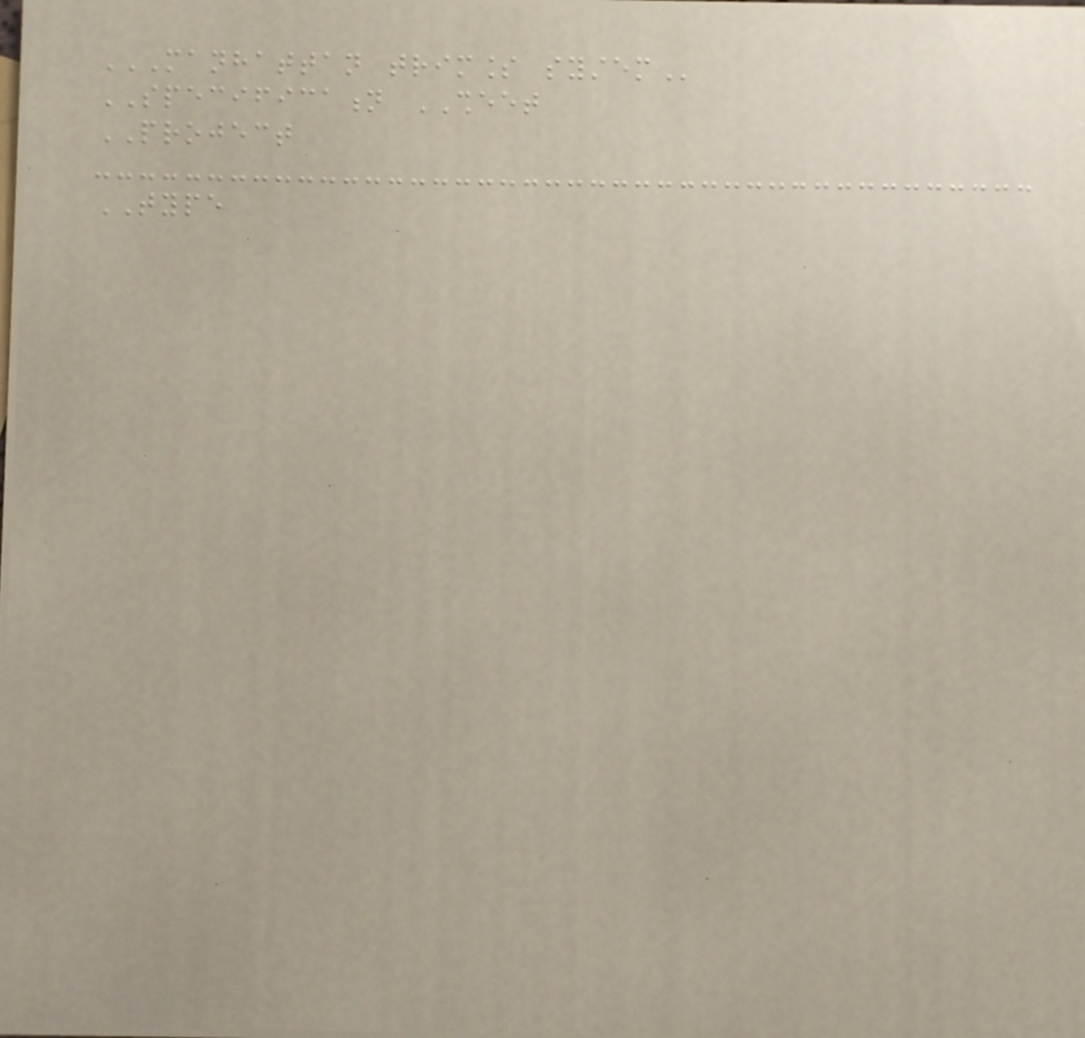MANHATTAN TRIMLESS SYSTEM
SPECIFICATION SHEET
PROJECT
TYPE
